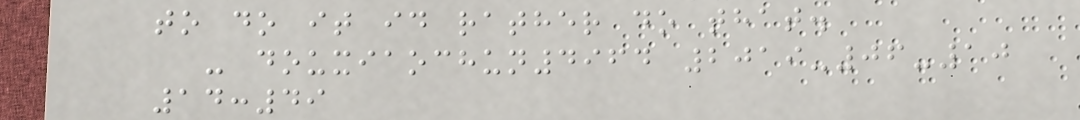to do it id rather do that.
- douxiaochun4964 2019-06-10
14:49
